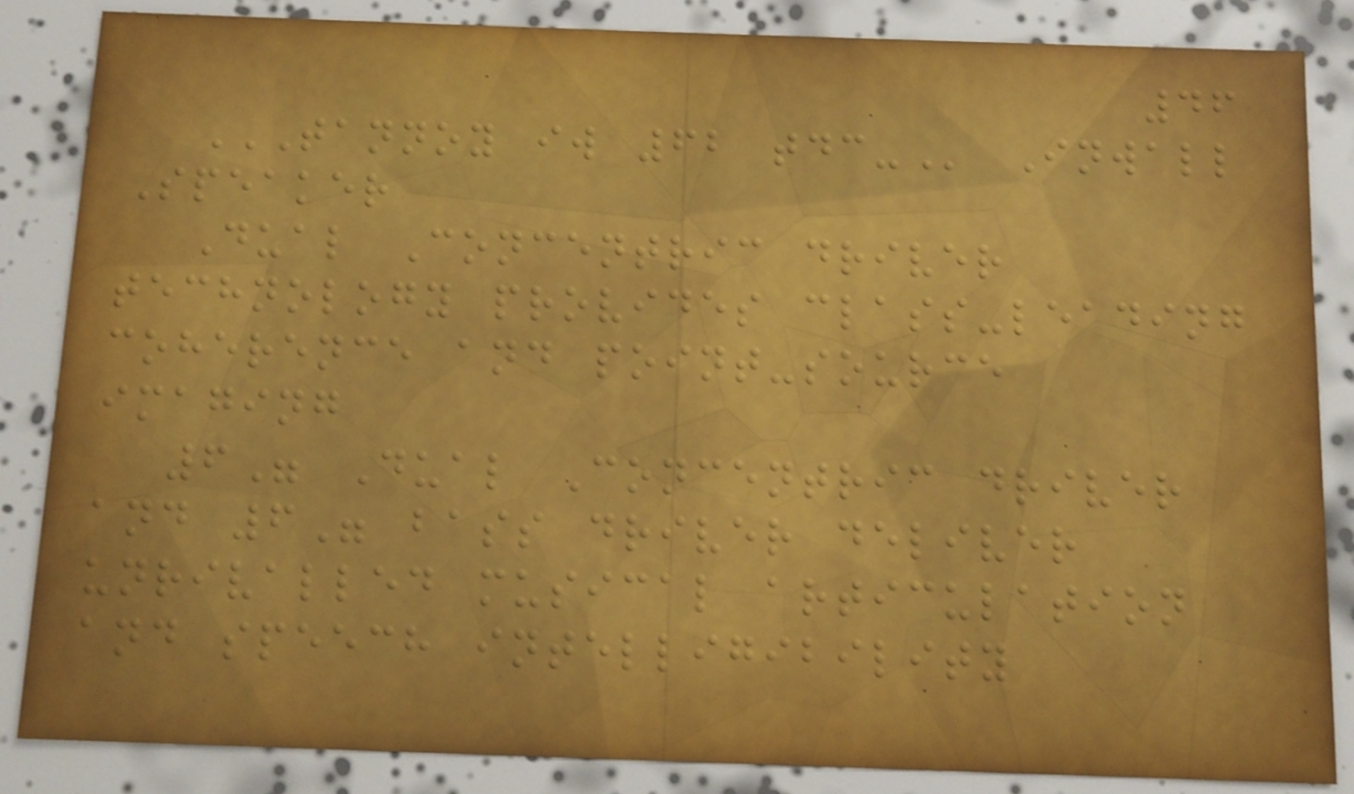46
TANNOY IW 62 TDC- Inwall
Speaker
Dual Concentric driver
technology provides class-leading
coherence and point-source
imaging
6" Dual Concentric driver
and 6" bass driver deliver
unrivalled musical articulation
and speech intelligibility
